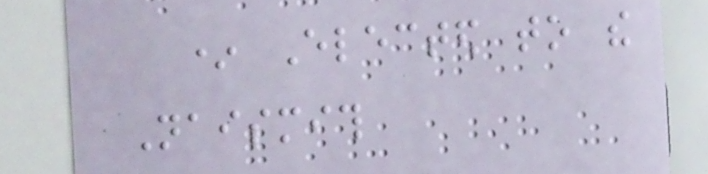* Elected to the
Naismith
